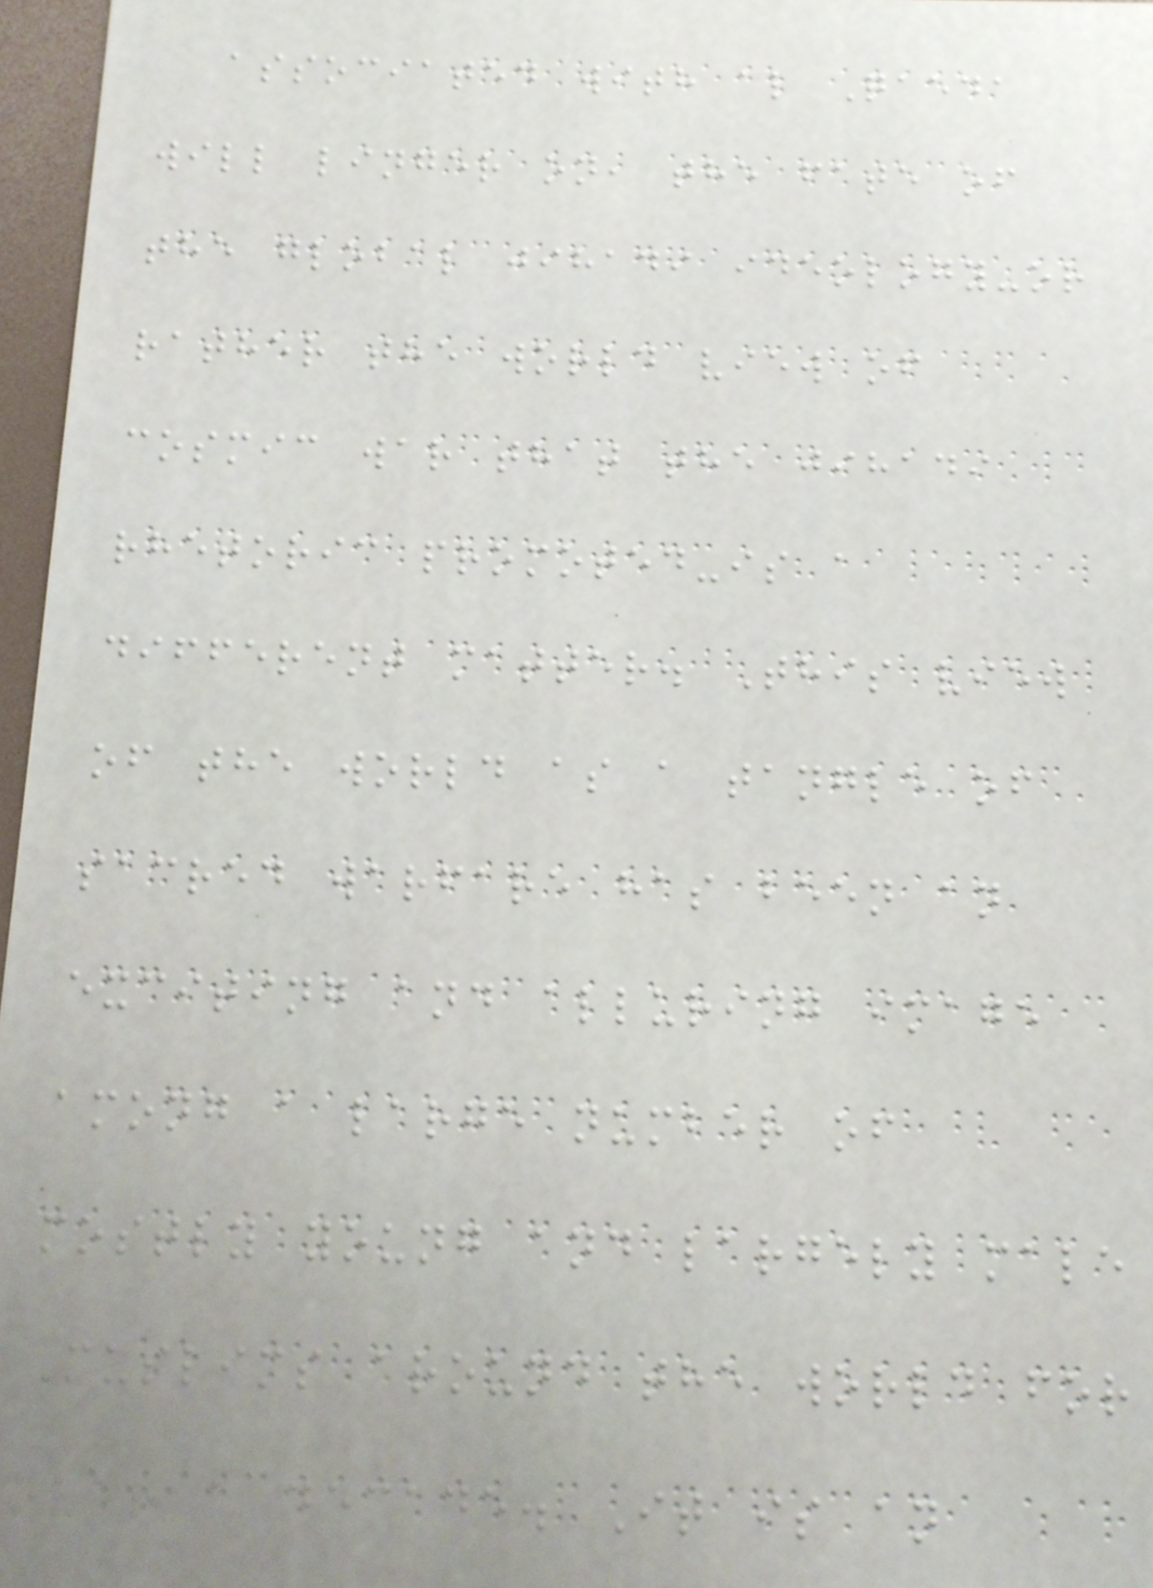associated with al Qaeda
will linger on, the fate of
the global jihadi ideology-or
rather the world view of
cosmic war that the jihadi
rhetoric promoted-is a
different matter. This view
of the world as a tangle of
sacred warfare has been an
exciting and alluring image
among a large number of
mostly young and largely male
Muslims around the world for
over a decade. It is an
